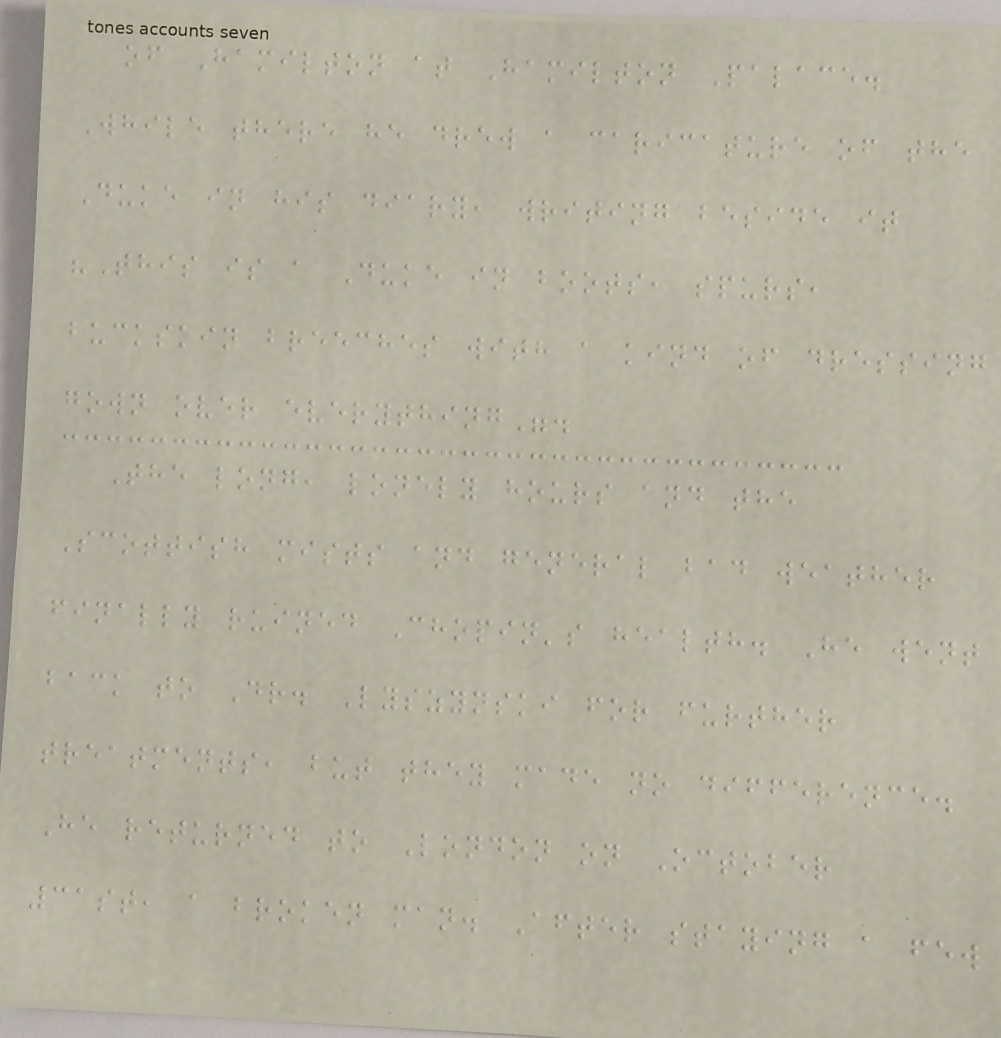of Hamilton at Hamilton Palace.
While there he drew a caricature of the
Duke in his diary, writing beside it
"This is a Duke in boots, spurs,
buckskin breeches with a kind of dressing
gown over everything".
The long, lonely hours and the
Scottish mists and general bad weather
finally ruined Chopin's health. He went
back to Dr. Lyszynski for further
treatments, but they made no difference.
He returned to London on October
31st, a broken man. After staying a few
